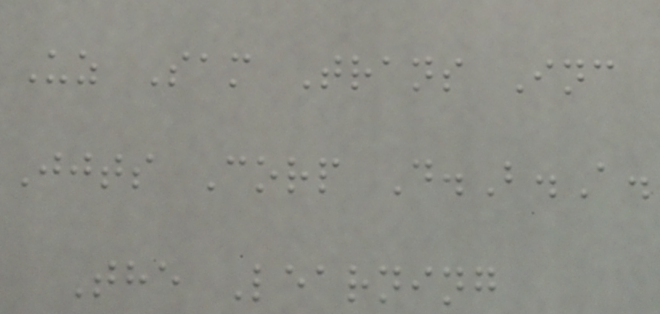Uz Sam Trans Inc
Jjts Corp D.B.A.
The Learning
